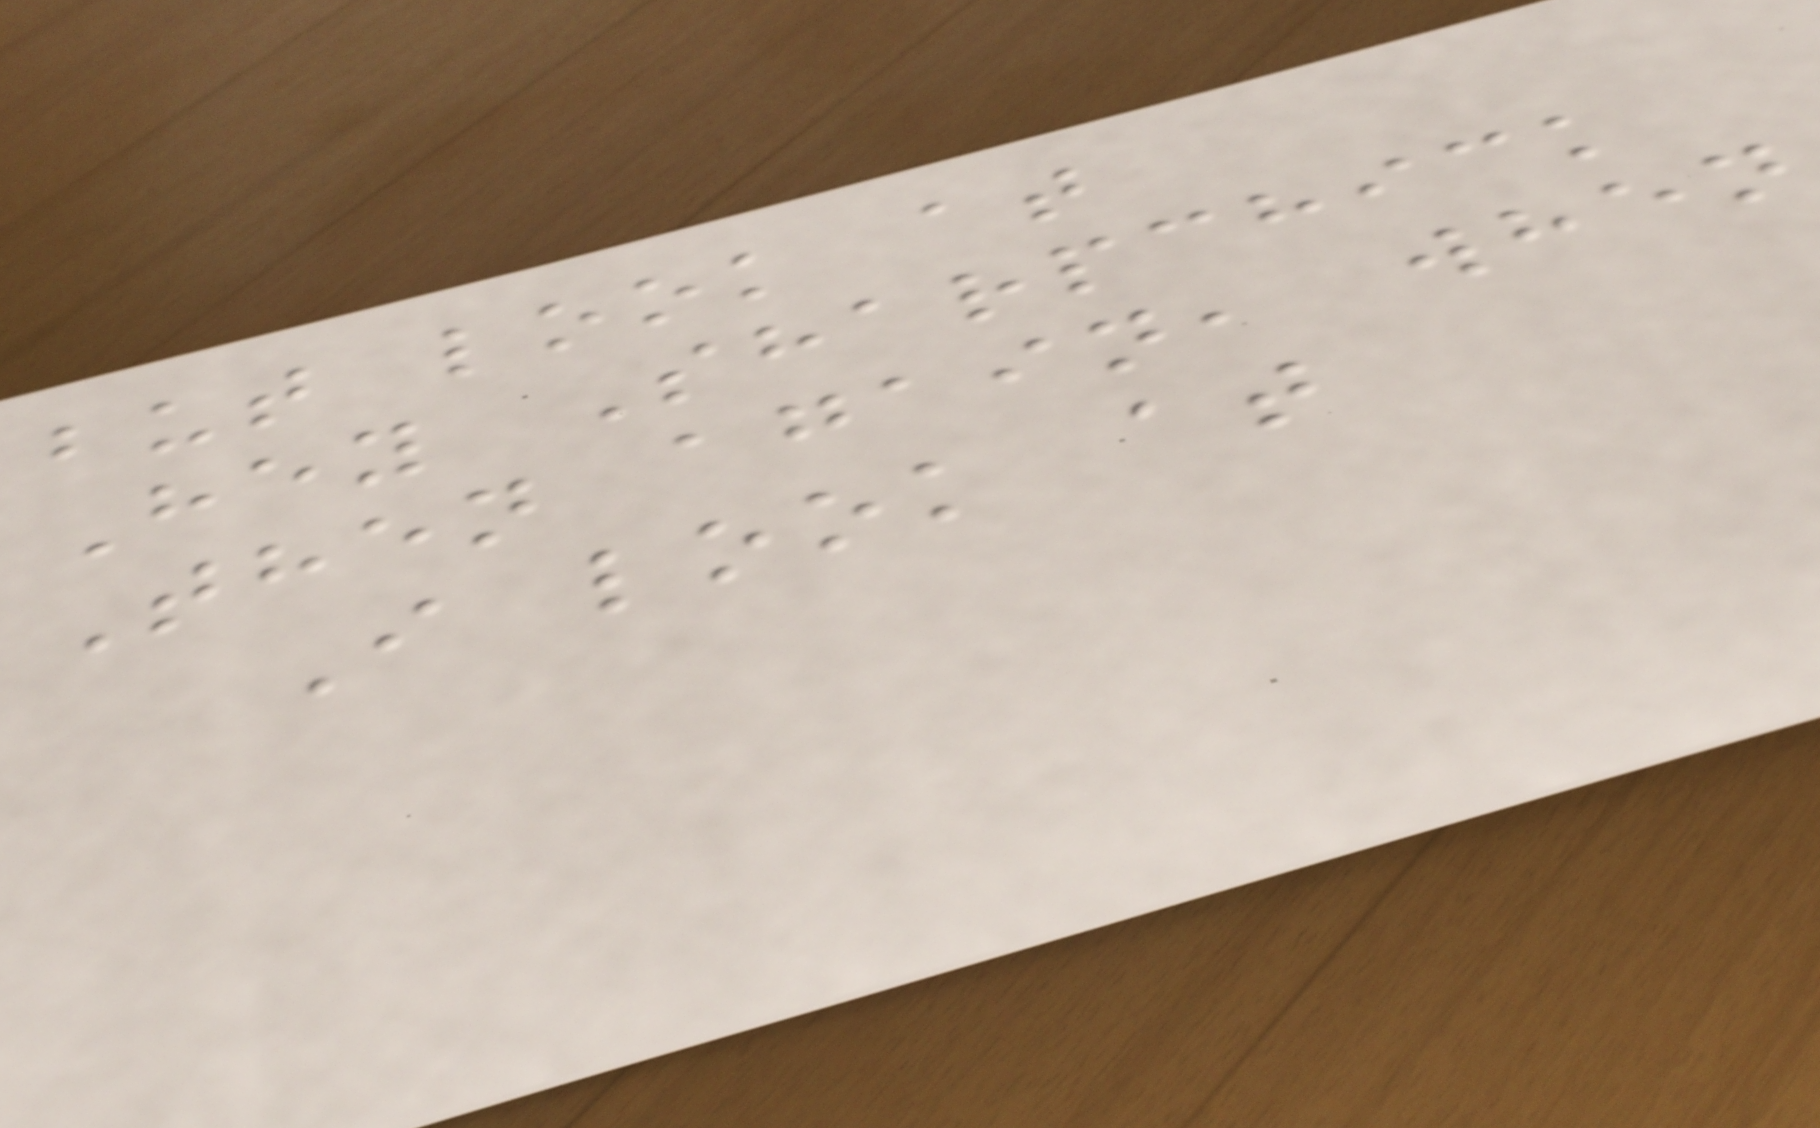but look at
Hey Sharpchick
Then again, when
I look at
